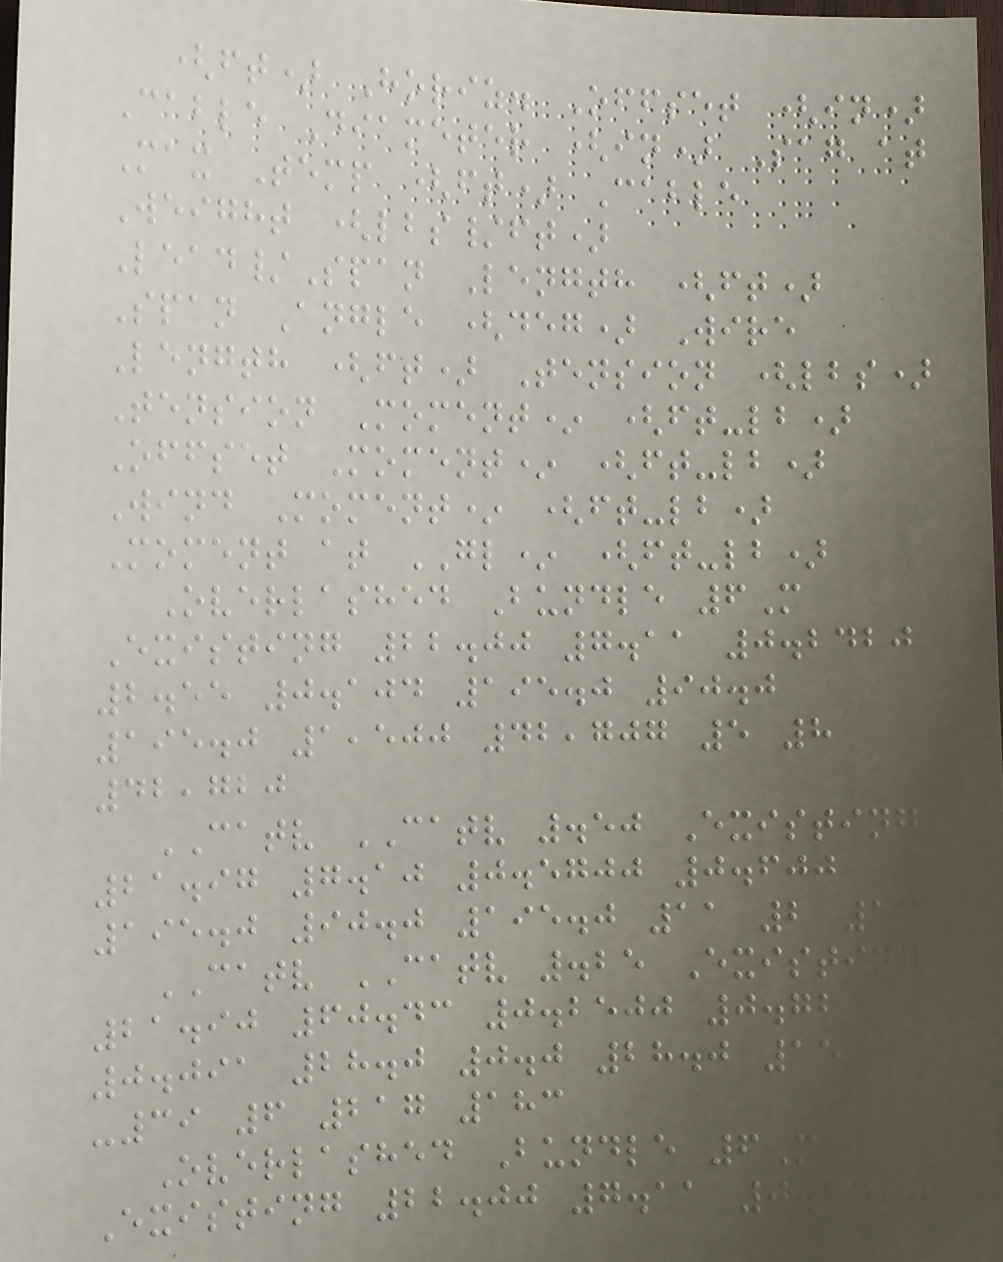(ft) Horiz. Offset (in)
Cable Diameter (in) Sag at
Max Temp (ft) Cable
Weight (lbs/ft)
Lead/Span Length (ft)
Span Angle (deg) Wire
Length (ft) Tension (lbs)
Tension Moment* (ft-lb)
Offset Moment* (ft-lb)
Wind Moment* (ft-lb)
Moment at GL* (ft-lb)
Overlashed Bundle 6M
Existing 22.00 7.11 0.2420
2.55 0.104 195.0 90.0
195.0 1,500 42,707 5 8
42,720
CATV CATV .50 Existing
21.97 7.10 0.5700 0.600
195.0 90.0 195.0 11 2 13
CATV CATV .25 Existing
21.90 60.43 0.2500 0.72
0.091 28.0 0.0 28.0 15
-39 6 217 183
Overlashed Bundle 6M
Existing 22.00 7.11 0.2420
